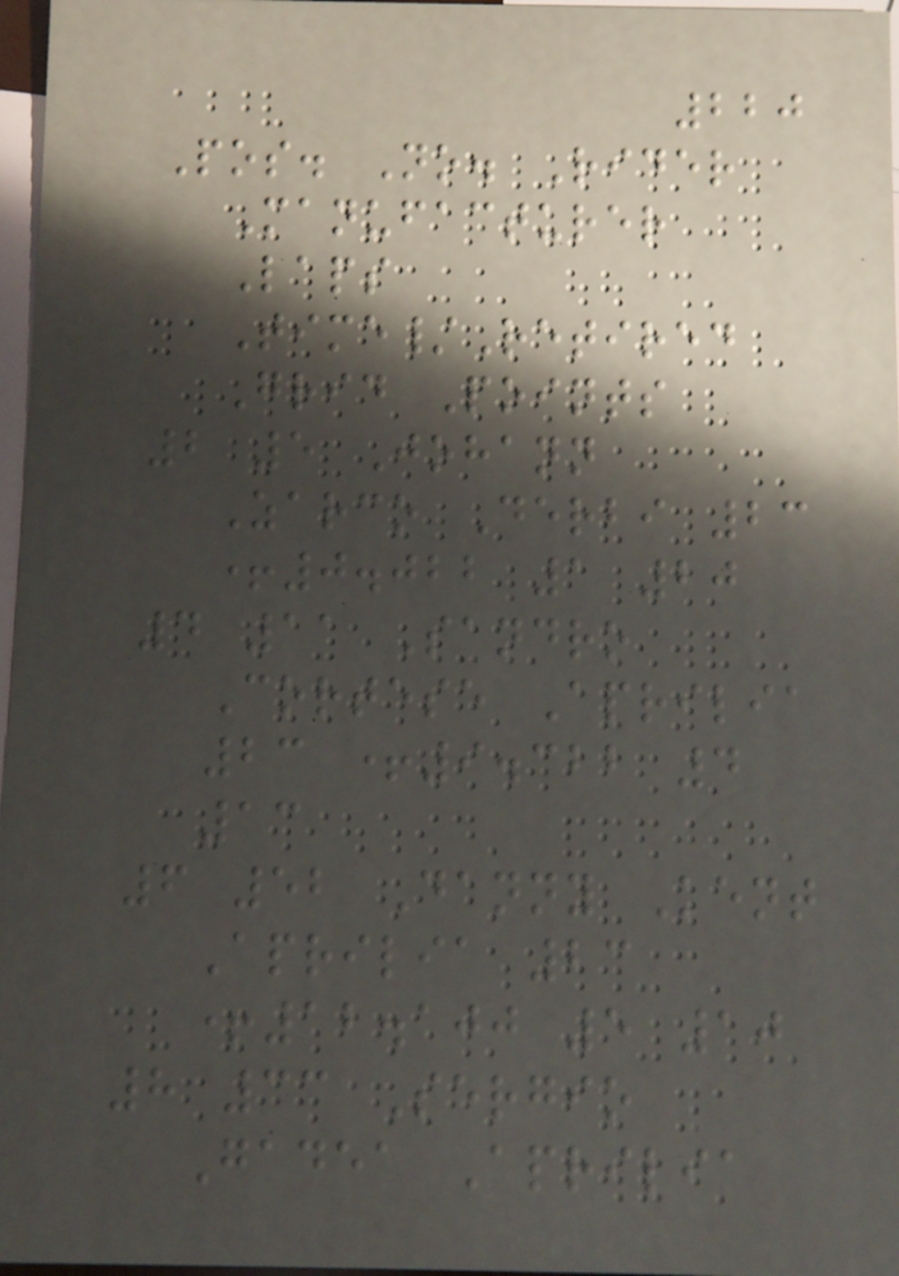220
Pos. No. Rider
Manufacturer
Laps
Time/Retired
Grid Points
2 5 Johann
Zarco Derbi 23
+0.022 1 20
4 11 Sandro
Cortese Aprilia
23 +9.322 4
13
6 52 Danny Kent
Aprilia 23
+12.100 5 10
8 33 Sergio
Gadea Aprilia
